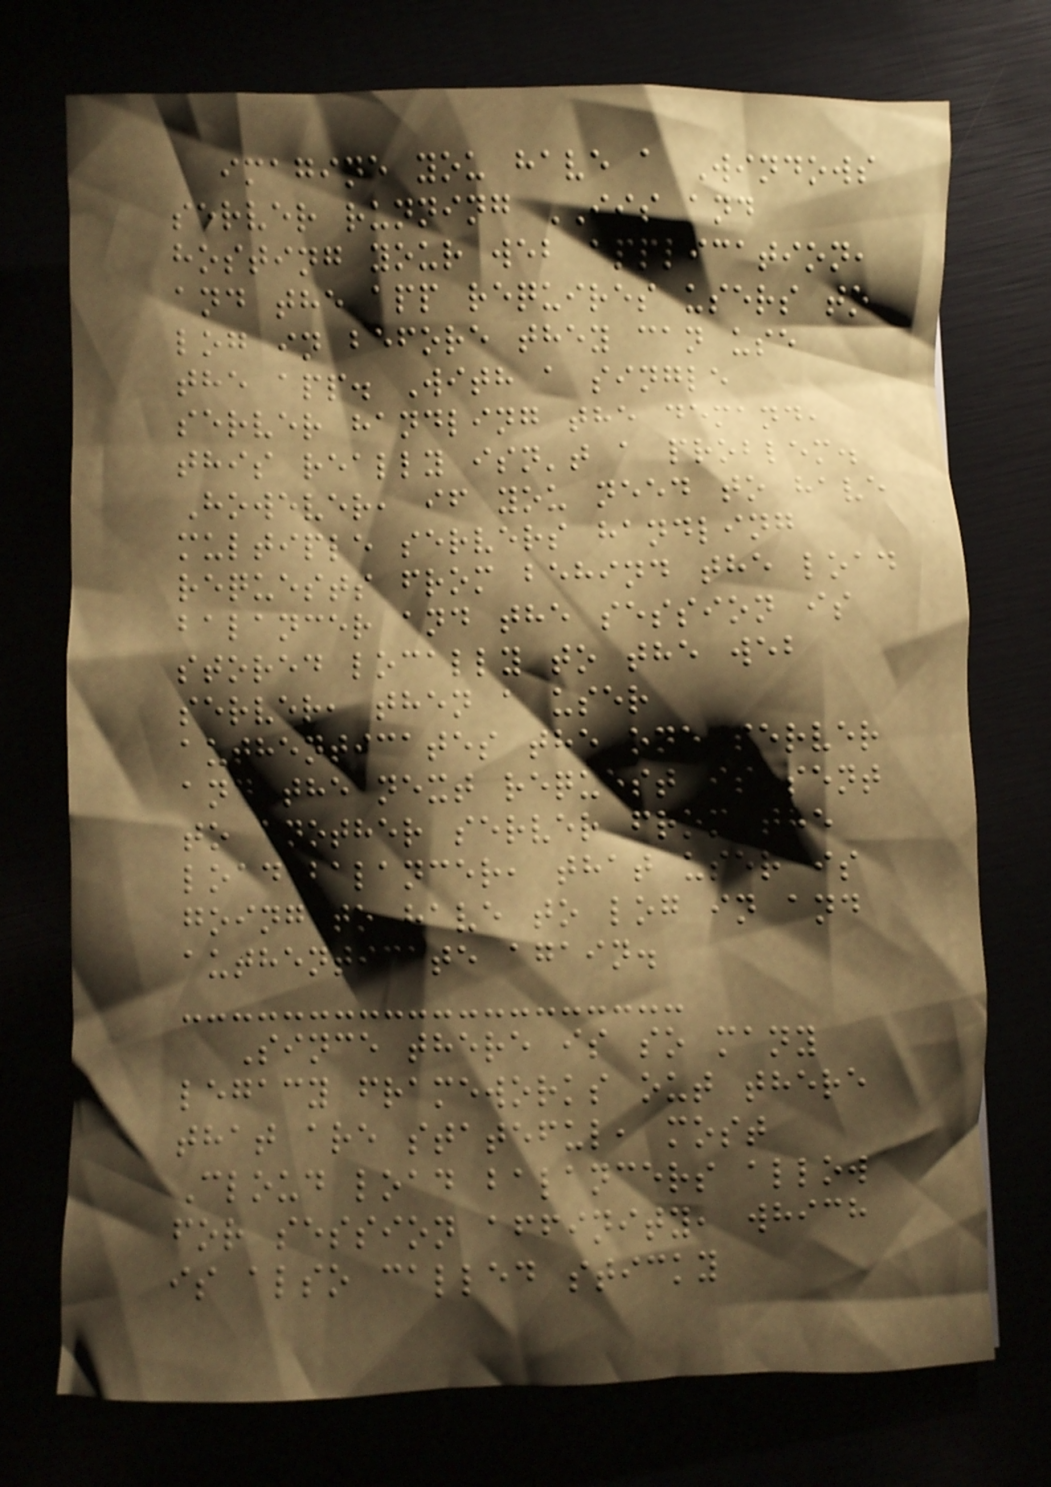imagine you have a Windows
server running IIS and
hosting your web application,
and the app requires users to
log in before they can use
the app. With a single
server handling the demand,
this really isn't a problem.
However, if you need to have
multiple servers handling
requests from behind the load
balancer and the session is
stored locally to the web
server, then a user
authenticates the one server
and the next request is sent
to another server from the
load balancer, that user is
going to have to log in and
authenticate again.
Since there is so many
legacy frameworks out there
that are stateful, most
Cloud load balancers allow
for session affinity, which
is also called sticky
